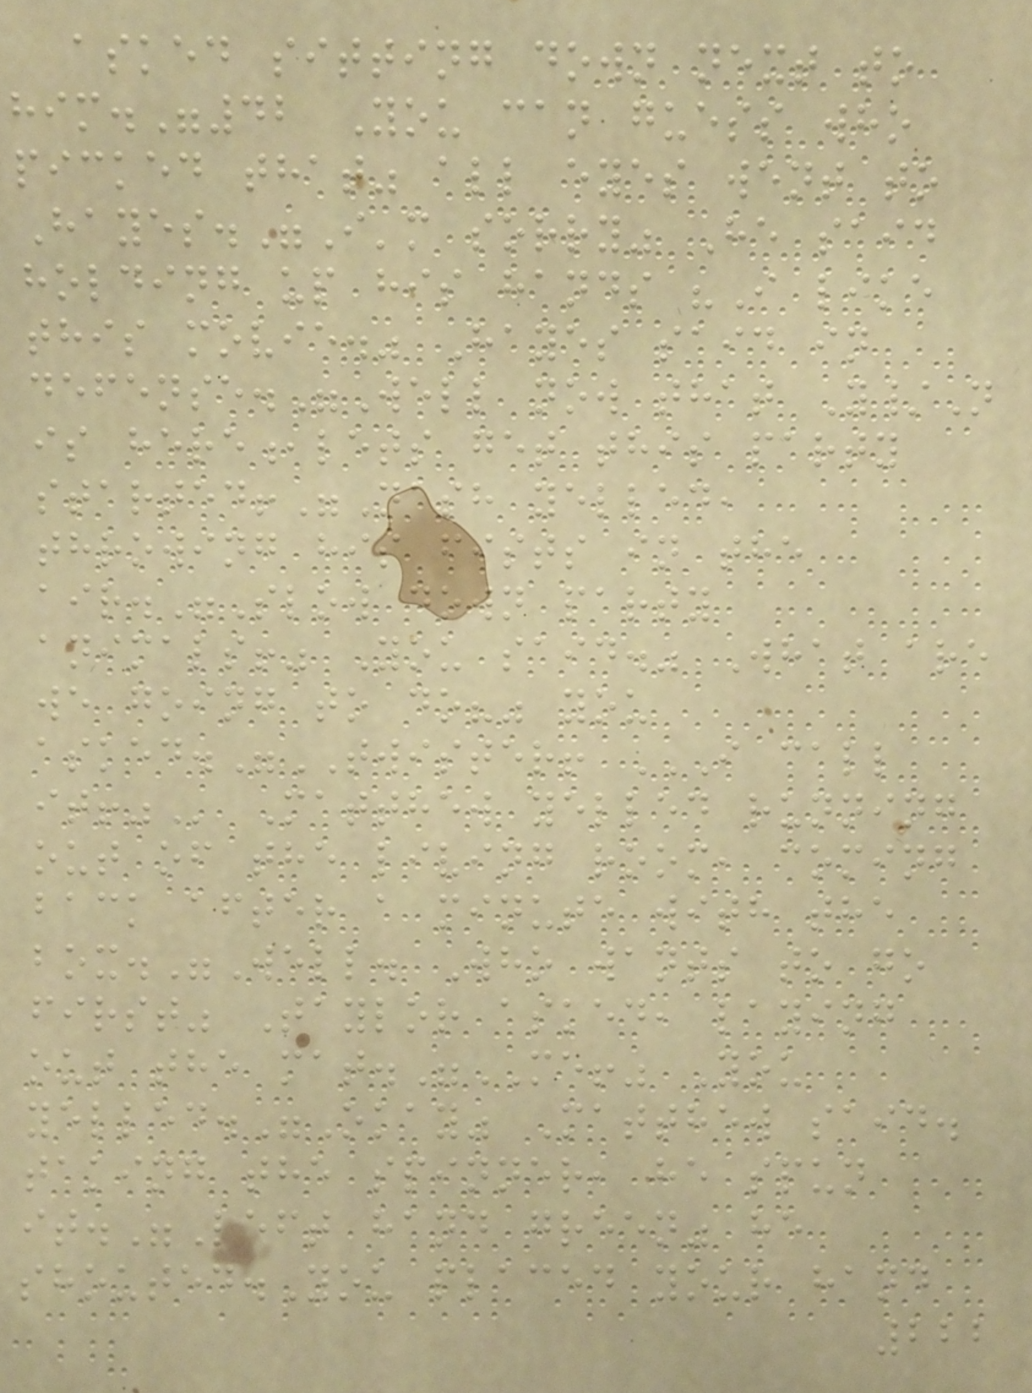asked sitting down next to
him."42 You can guess who
picked that" all eyes went to
Hayes."I'm sorry" He said
holding up his hands "I like
this movie." Hayes said in
defense."Well now that Y/N
is here,lets get this party
started!"Nash yelled,
throwing his fists in the
air."Slow down party
animals!" You said." What are
we going to do?" you
asked."TWISTER! I CALL
IT!" Matthew yelled running
out of the living room, coming
back after a minute with the
box."Well. Who wants to go
first" Taylor asked, laying
out the mat."ME!" You
yelled."Okay" Matthew said.
taking the spinner, he spun
it."Left hand green" he
shouted.You placed your hand
222
